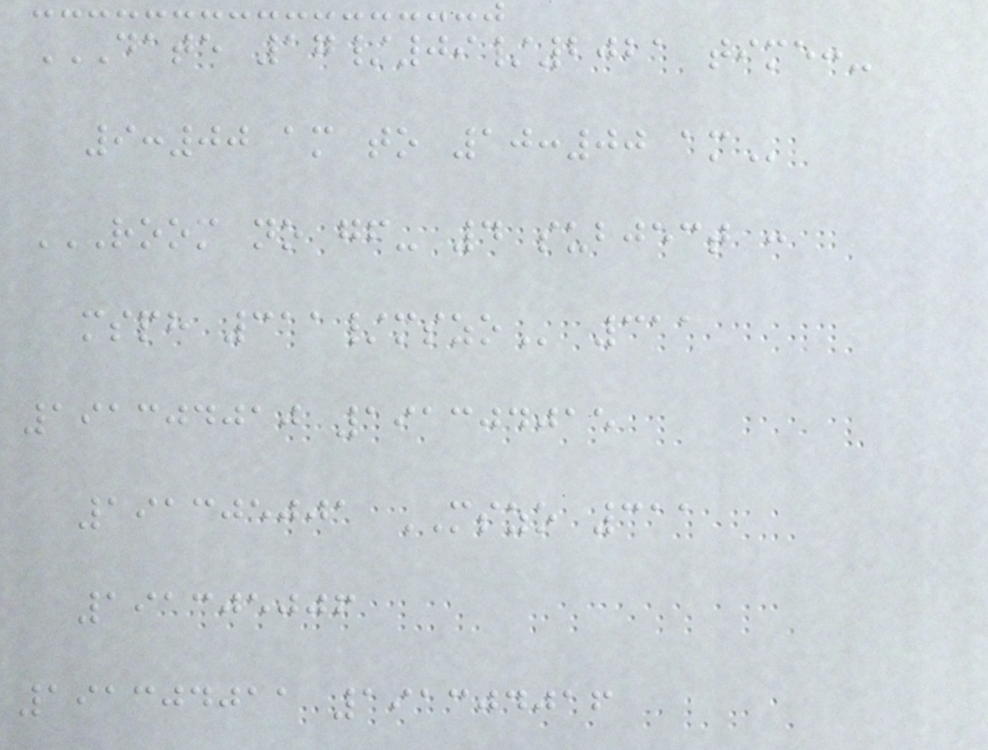DATE 17/09/2021 TIME:-
9:00 AM TO 10:00 AM
ROOM NO GF- 4 SUBJECT :
MSPH 311/MSZO 311
191304010 191304015
191305001 MSZO 311
191305006
191304011 191304016
